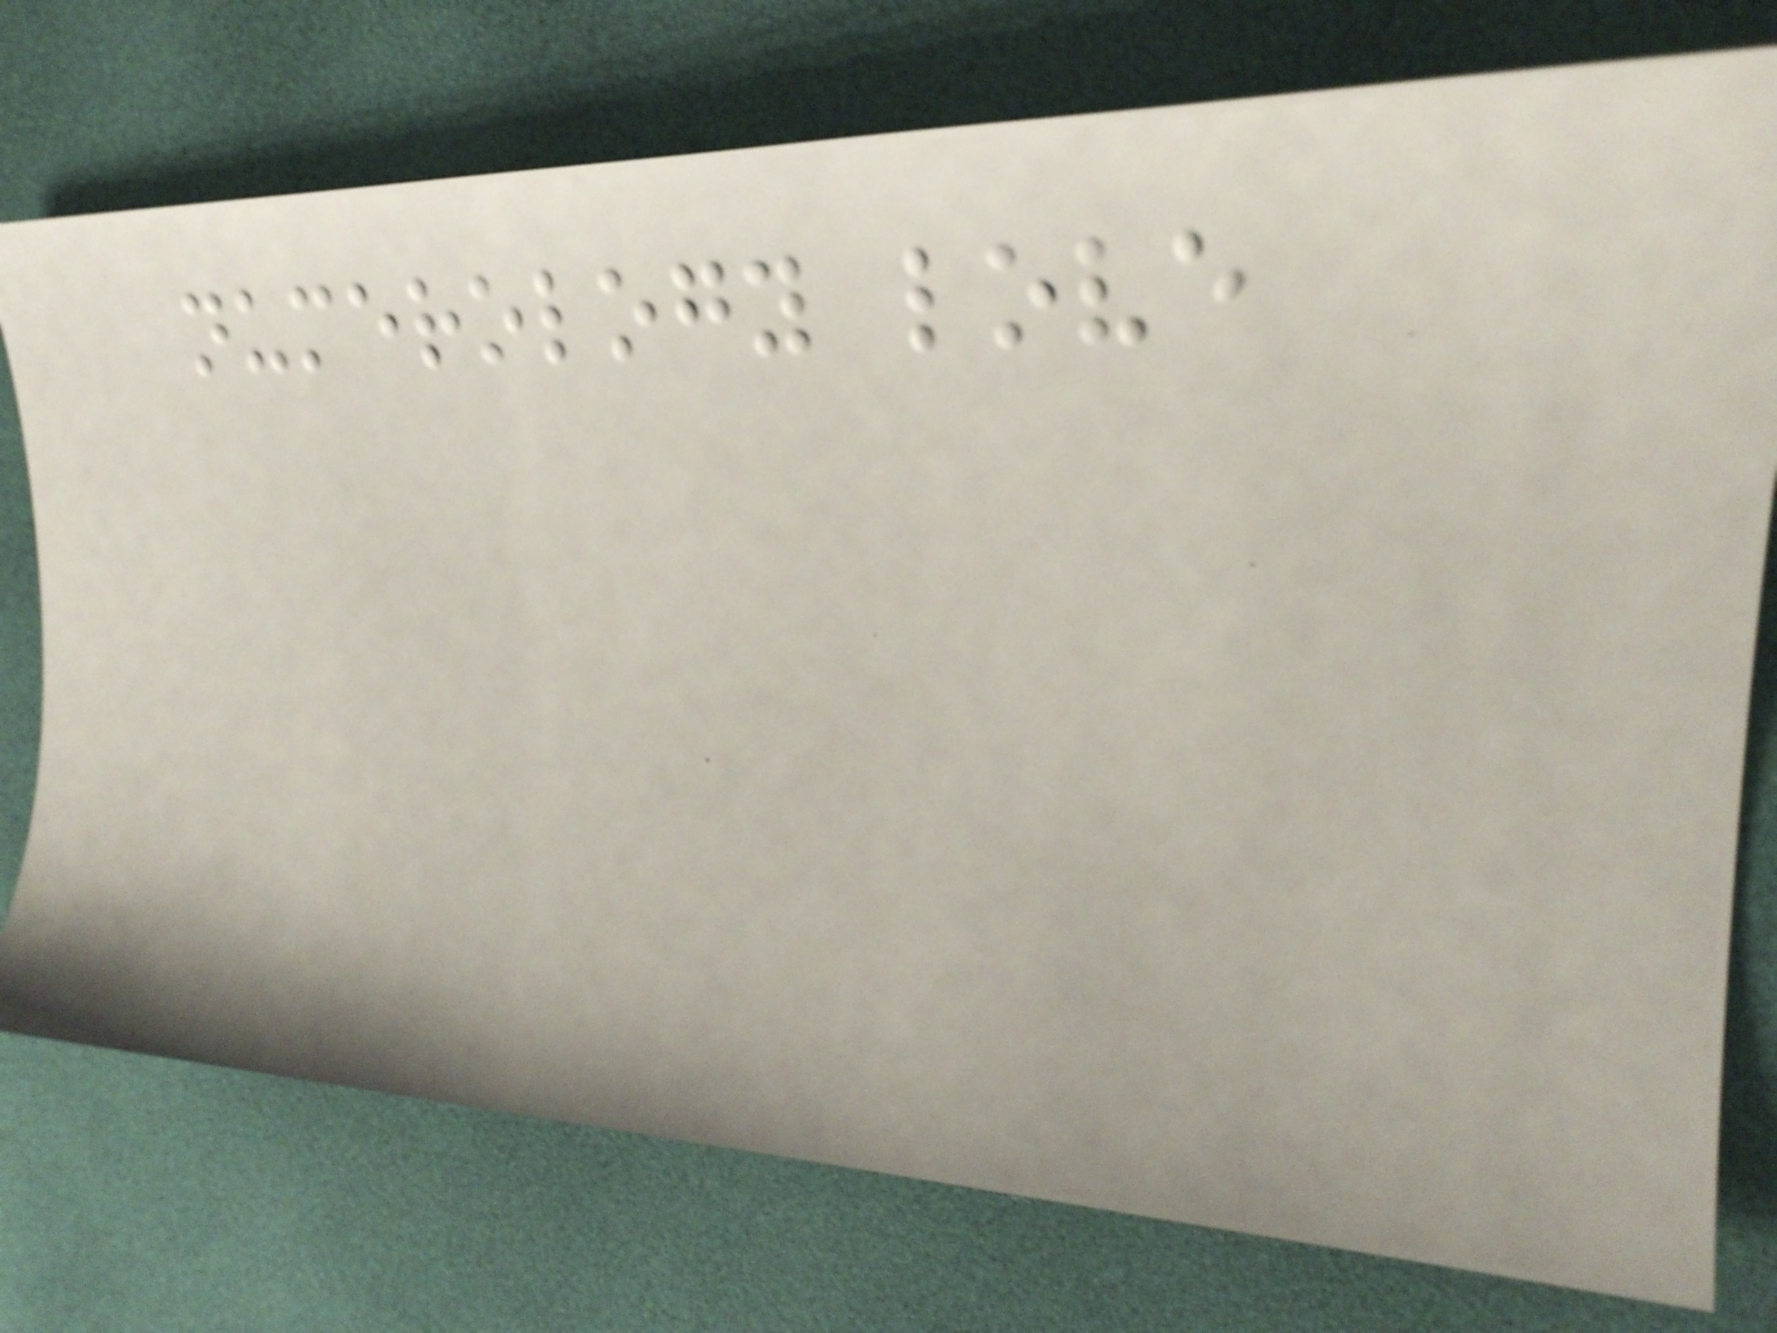numerology love
